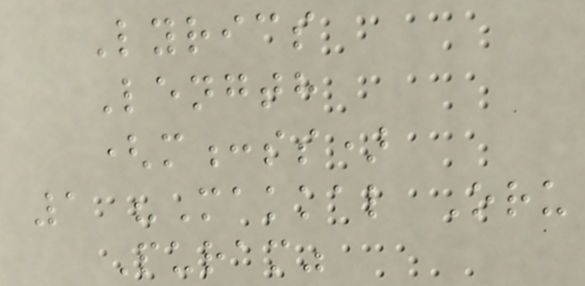Lyrics
Length
(m:ss)
1 "Makkal Oru
Puram"
